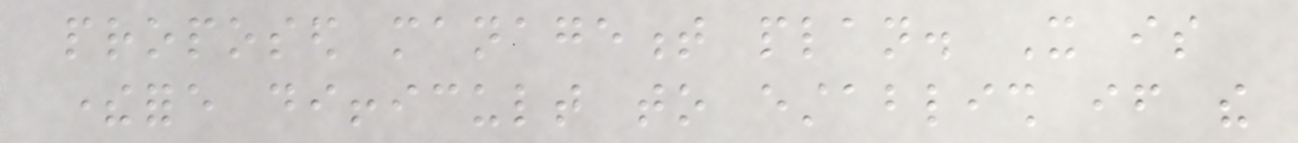proposed management plan. It is
therefore difficult to establish if the
